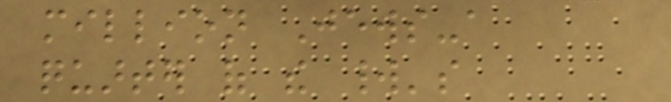million Jews-a
quarter of the world's
